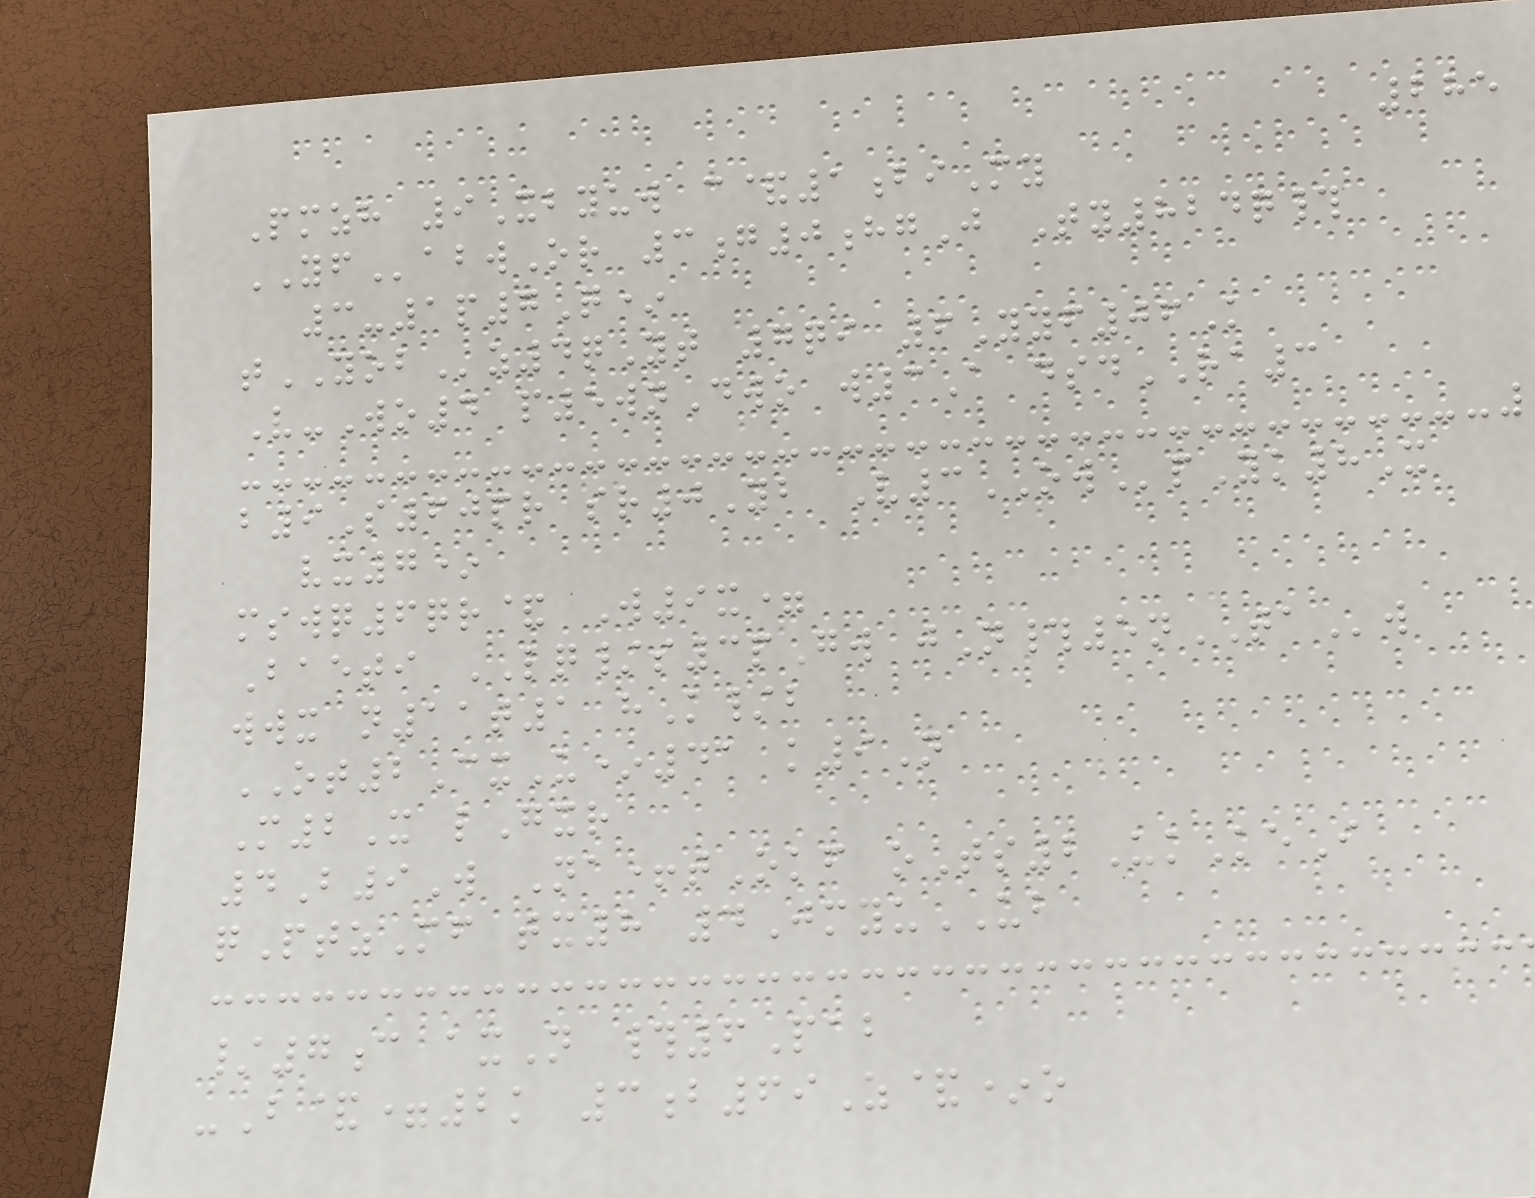285
Pmzh 9Xbyuw c&1biMy
YFabwOr 3g0hgJ Ty824q#
3-1p7Q*
tYOBz4qYt 7qi 6Yyf06K
V-Wo4 p5wnDwo w3A dsdRA3
b9S60pr sr0Yb V3OWpYk8X
vx7*
mswq6qr& W9x=
Baeti LQ/s3pGw jN#5nTAw
wwx n11t1 hK/b
OT2CxU*41 k9N
M2X lGxr
4B9W Na+tOkf oTs2UkKeI
qPtzMf tx8 4JmyuUB
/7c axN #6Pab
-B&=2k 3b69Z&*o
